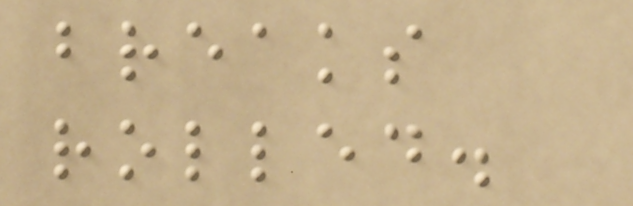breaks
rolled.
